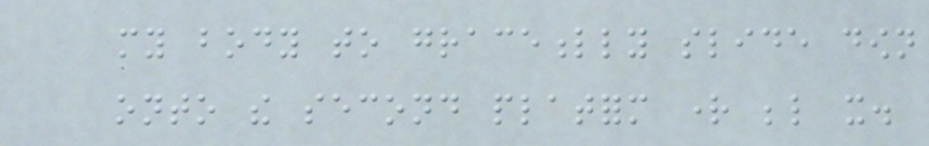my body to gracefully slide down
onto the second platform right below it.
